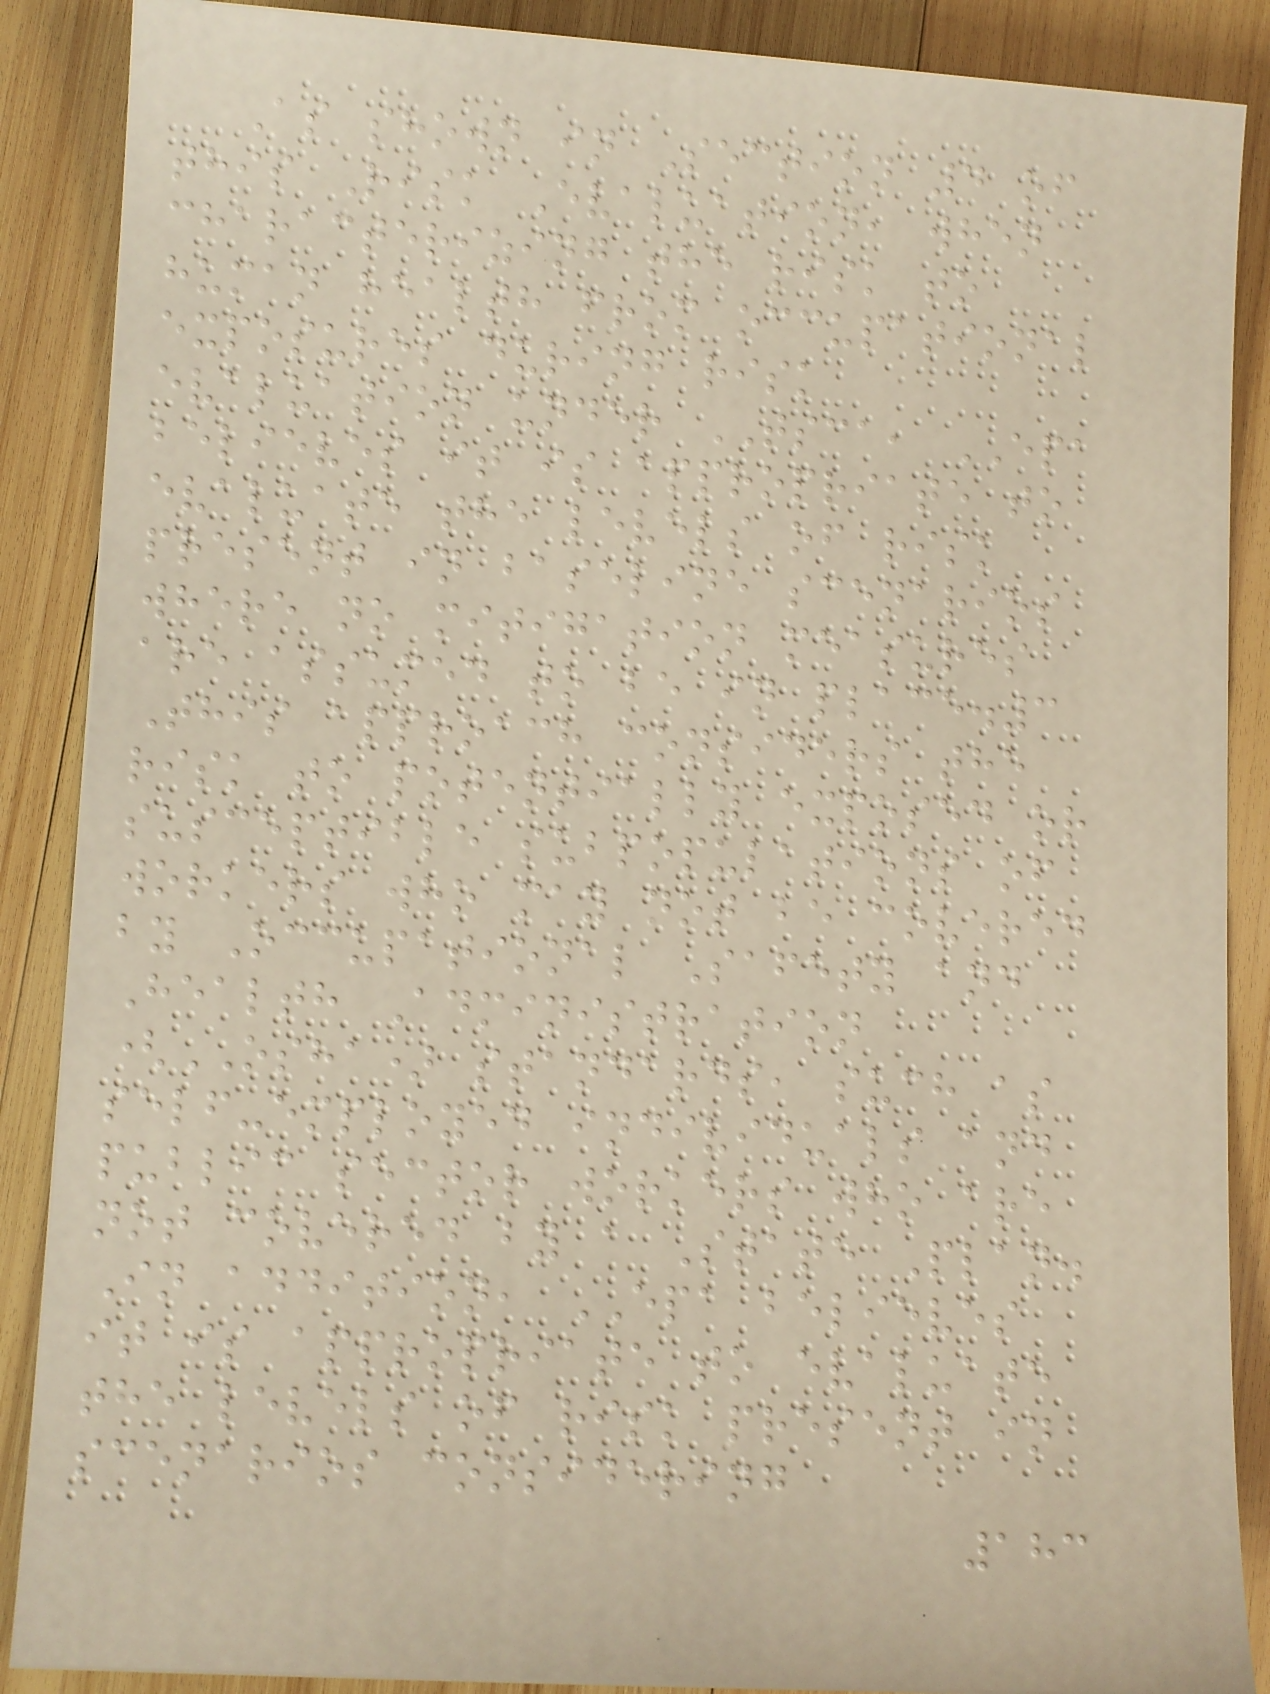As shown in Section 4 of
this Risk Evaluation, when
characterizing the risk to
human health from occupational
exposures during risk
evaluation under TSCA, EPA
believes it is appropriate to
evaluate the levels of risk
present in baseline scenarios
where no mitigation measures
are assumed to be in place.3
This approach considers the
risk to potentially exposed or
susceptible subpopulations of
workers who may not be covered
by Occupational Safety and
Health Administration
(OSHA) standards, such as
self-employed individuals and
public sector workers who are
not covered by a State Plan.
In addition, EPA believes
it is appropriate to evaluate
the levels of risk present in
scenarios considering
183
